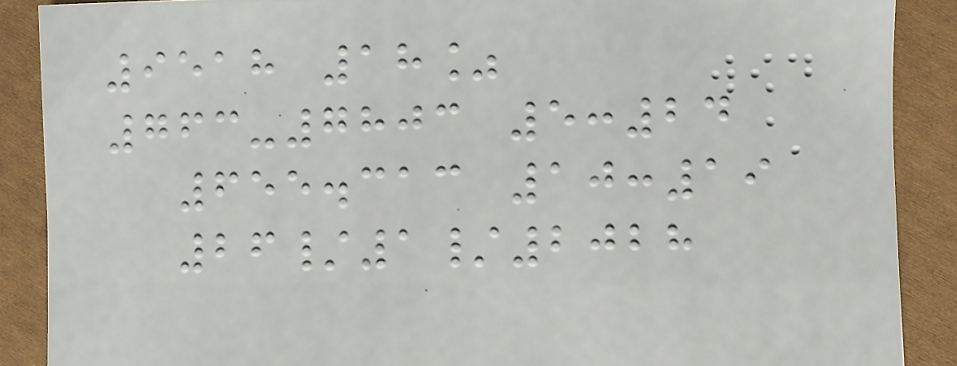9518 18%
763-7803 5:24
655.313 10:19
26/1/2028
